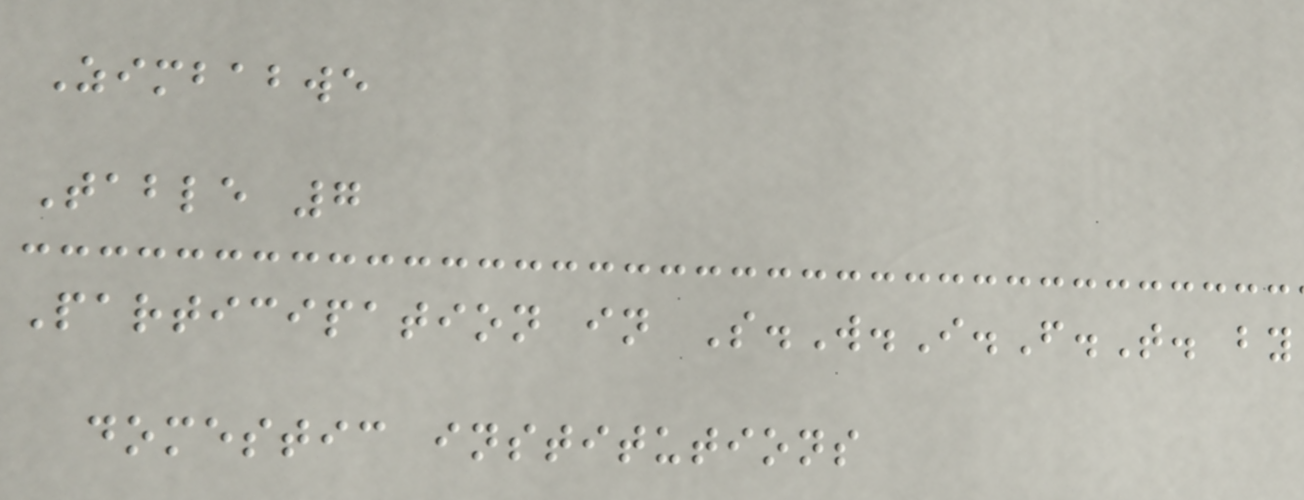Zimbabwe
Table 7
Participation in S.W.I.F.T. by
domestic institutions
